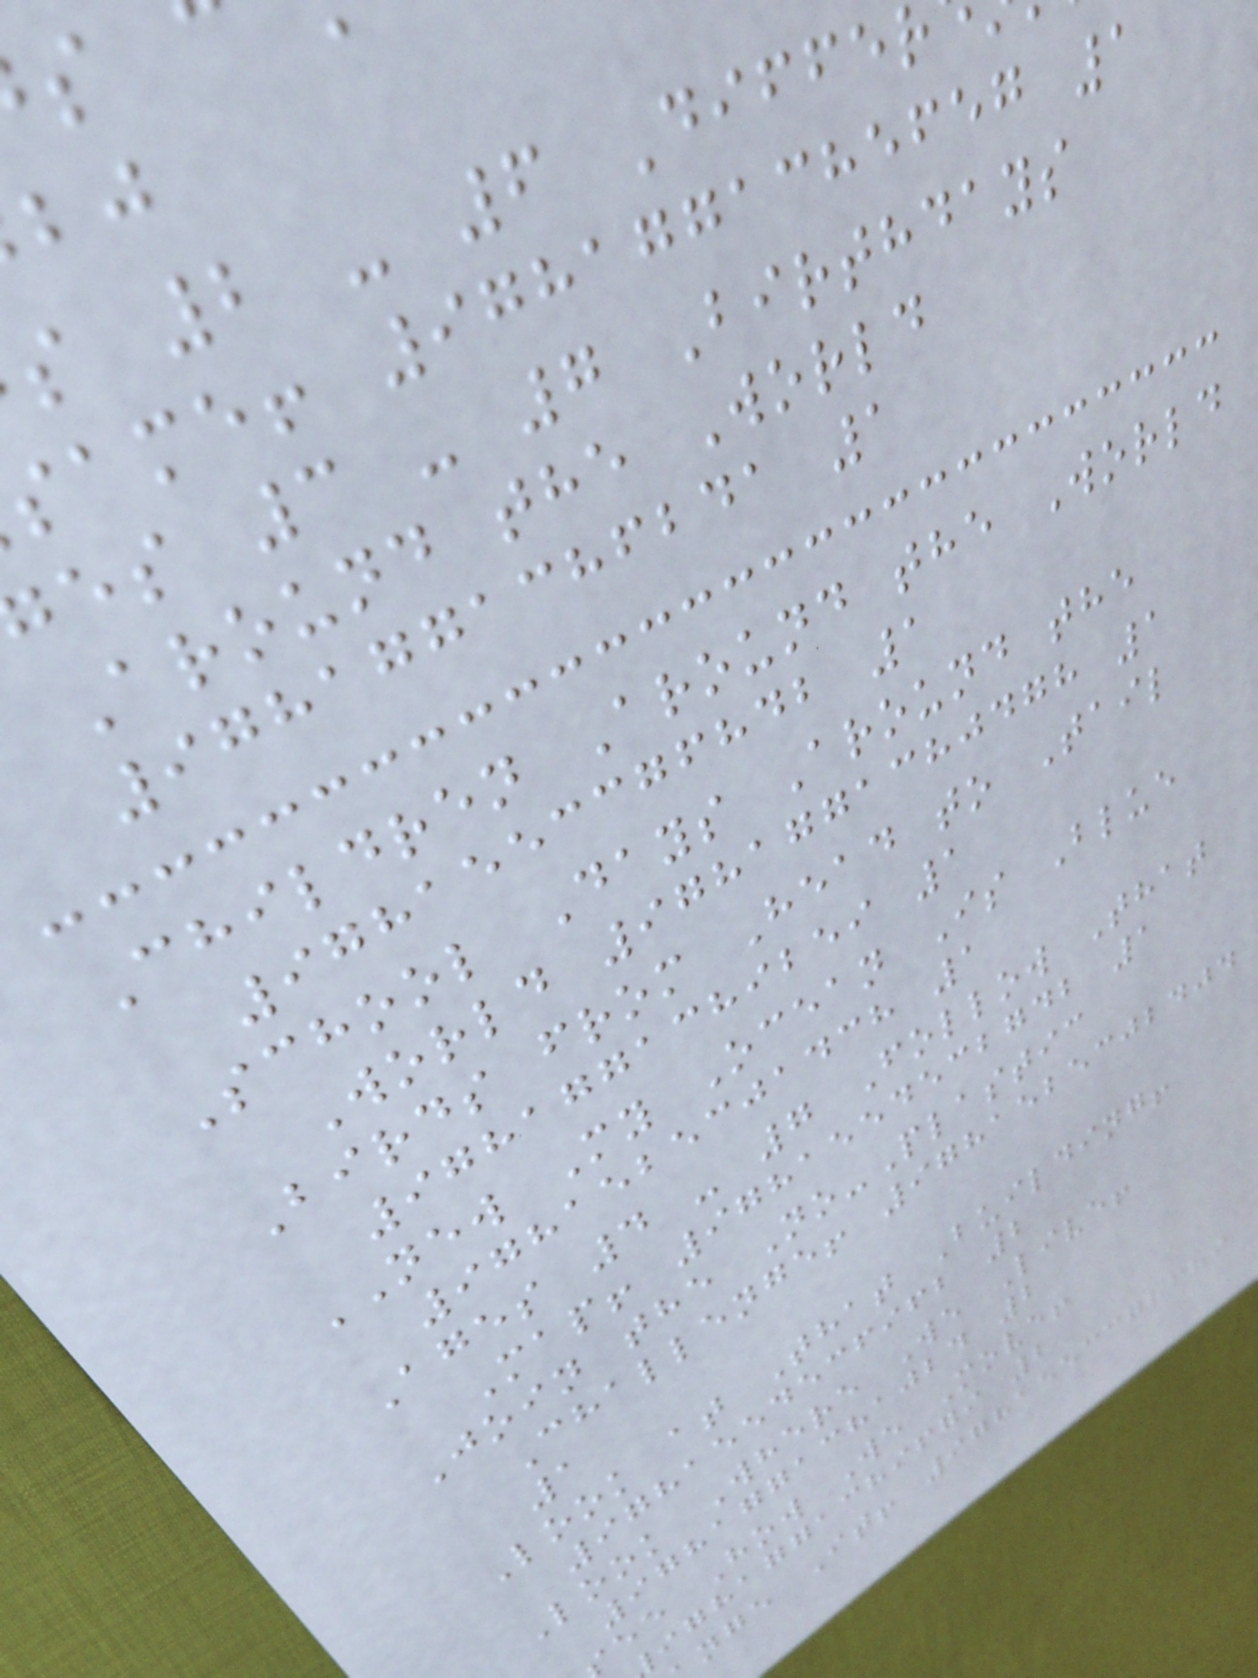s 2 - 6 Diffe
same! 9781771385657 1
es 3 - 7 Birthdays
Around the World
9781771386241 1
Children Around the World
9781553376842 1
School Days Around the
World 9781771380478 1
Birds from Head to Tail
9781771389259 1
NEW My Ocean Is Blue
9781525301438 1
Ages 4 - 7 Follow That
Map! 9781554532742 1
Join the No-Plastic
Challenge! 9781525302404
1
Look at That Building!
9781554536962 2
Look Where We Live!
9781771381024 2
ee How We Move!
ighaggachifgi 2
nge It! 9781553378389
